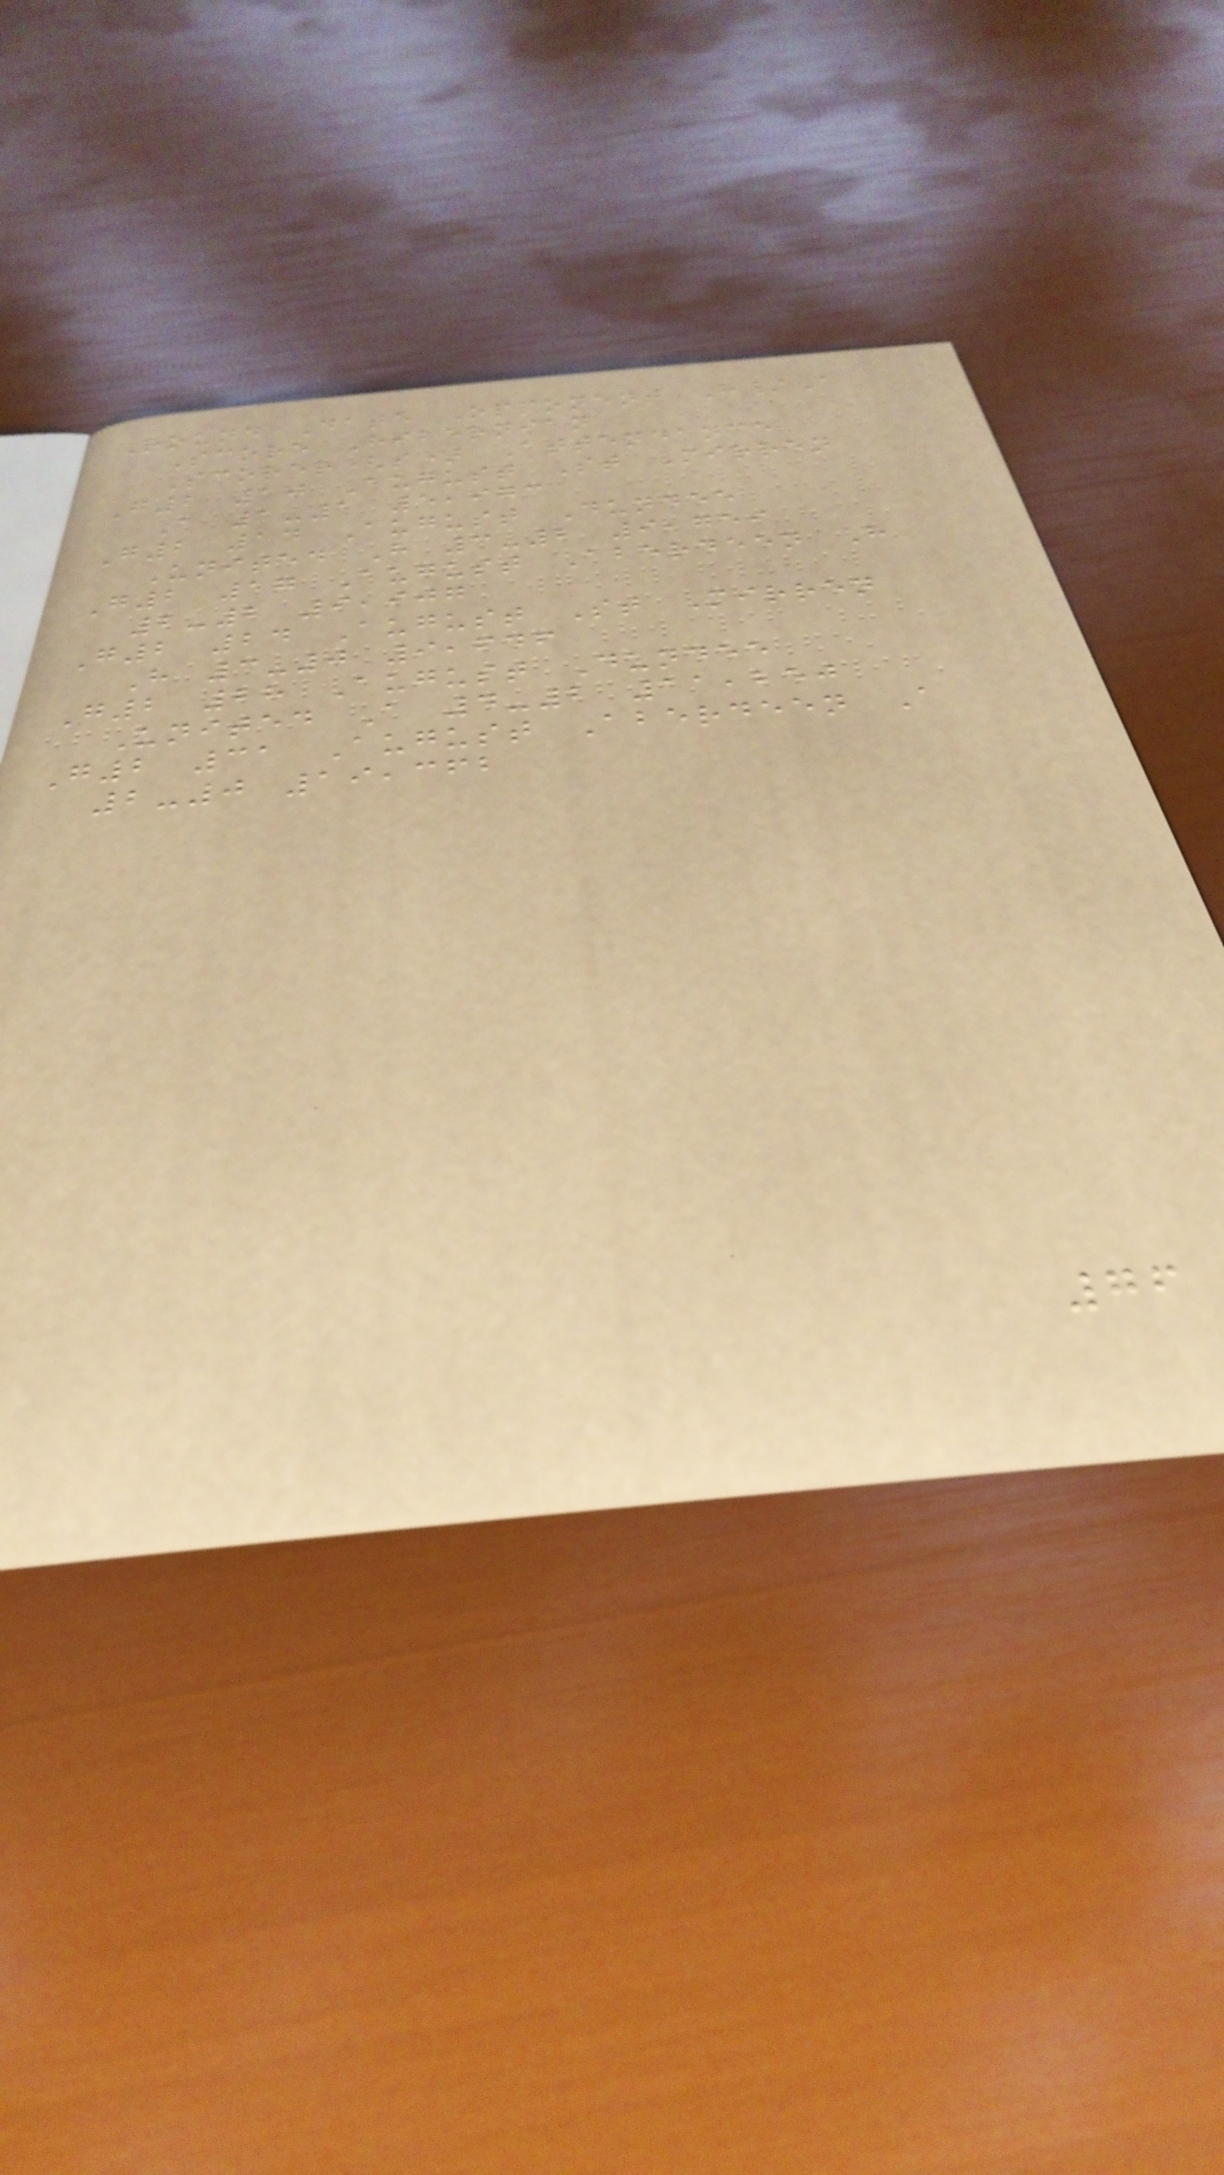Round Date Opponent H/A
Score Hibernian
Scorer(s) Attendance
G2 10 August St Mirren
A 1-1 5,973
G2 14 August Dundee
United H 3-2 9,759
G2 17 August Aberdeen H
2-2 9,907
G2 24 August St Mirren
H 3-0 9,646
G2 28 August Dundee
United A 4-2 11,250
G2 31 August Aberdeen A
2-0 19,362
76
